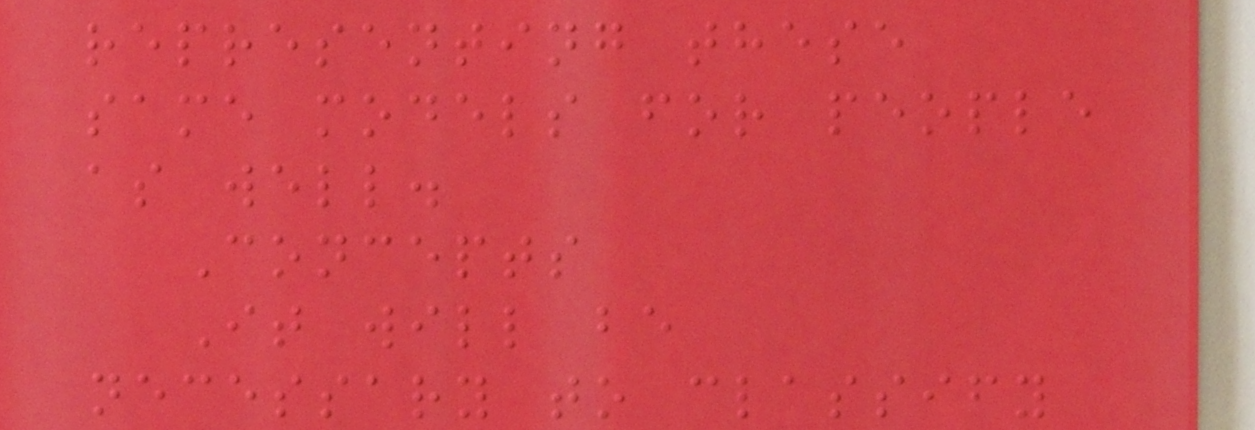representing these
same models for people
as well.
Concepts
It will be
necessary to classify
